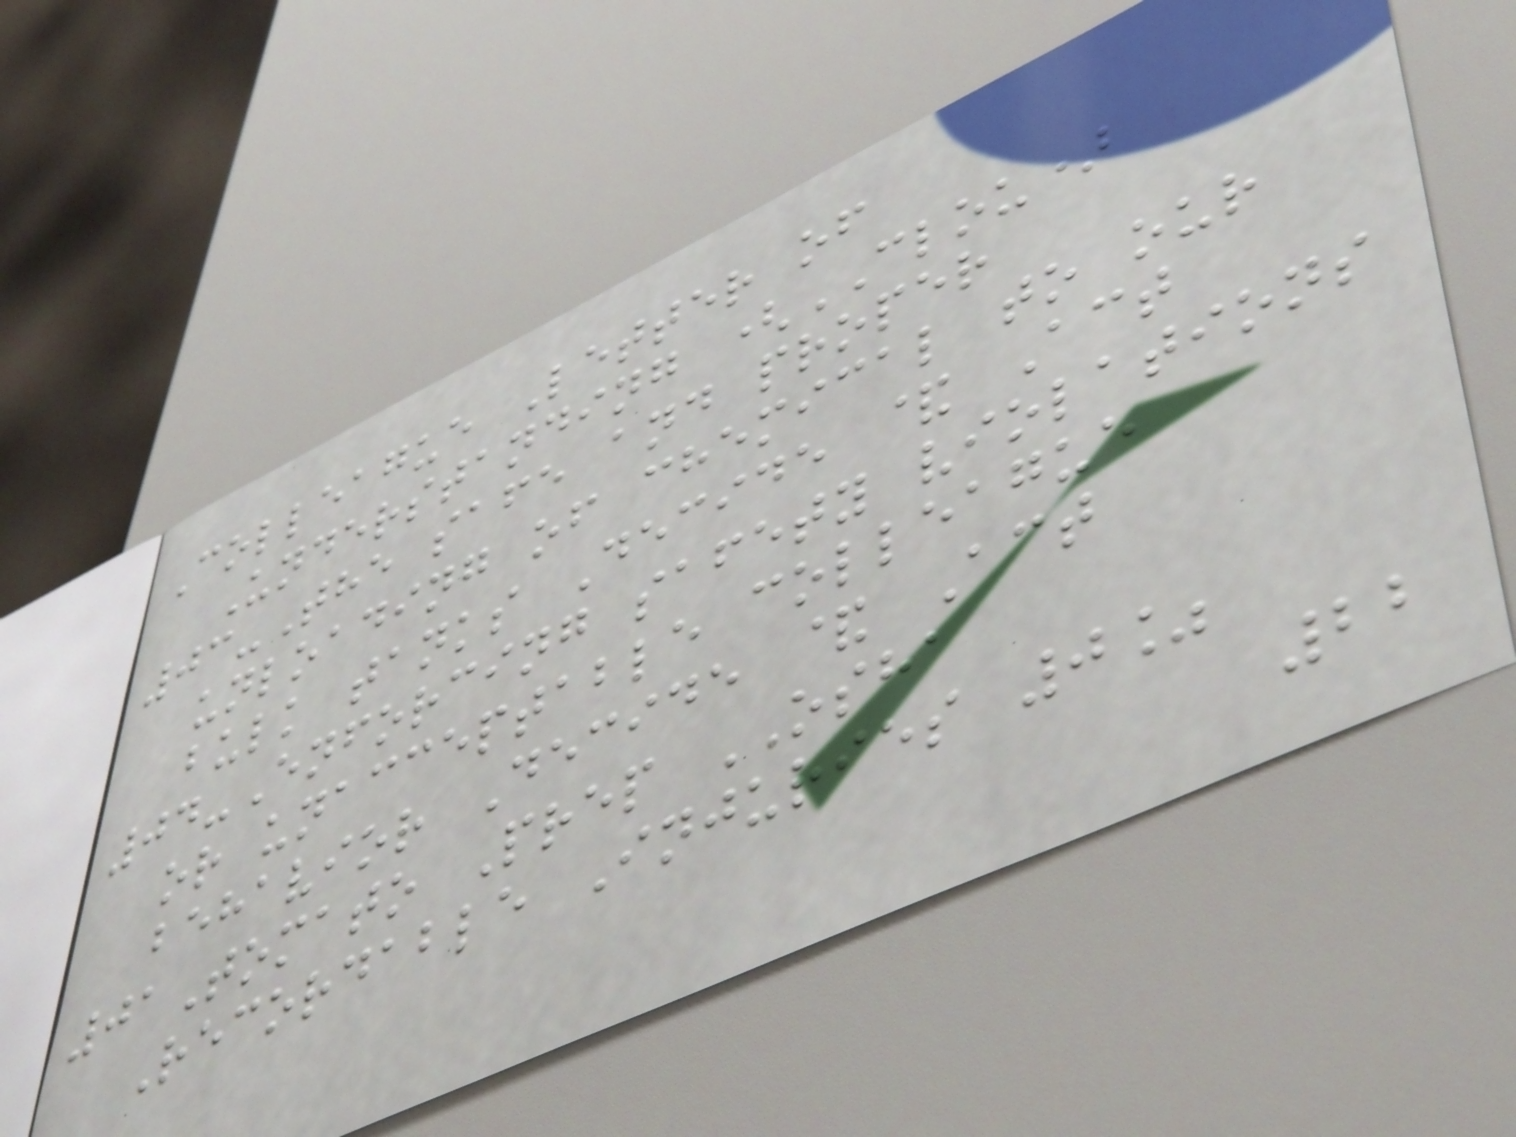Colleague Letter of
Understanding (CLOU)
03-The safe and proper
unloading of chemical to our
bulk tanks Decide & Act
04-Enforcing safety violations
or unacceptable colleague
behavior Decide & Act
01Tomato Prep OSHA
Recordable Injuries 0%
22
